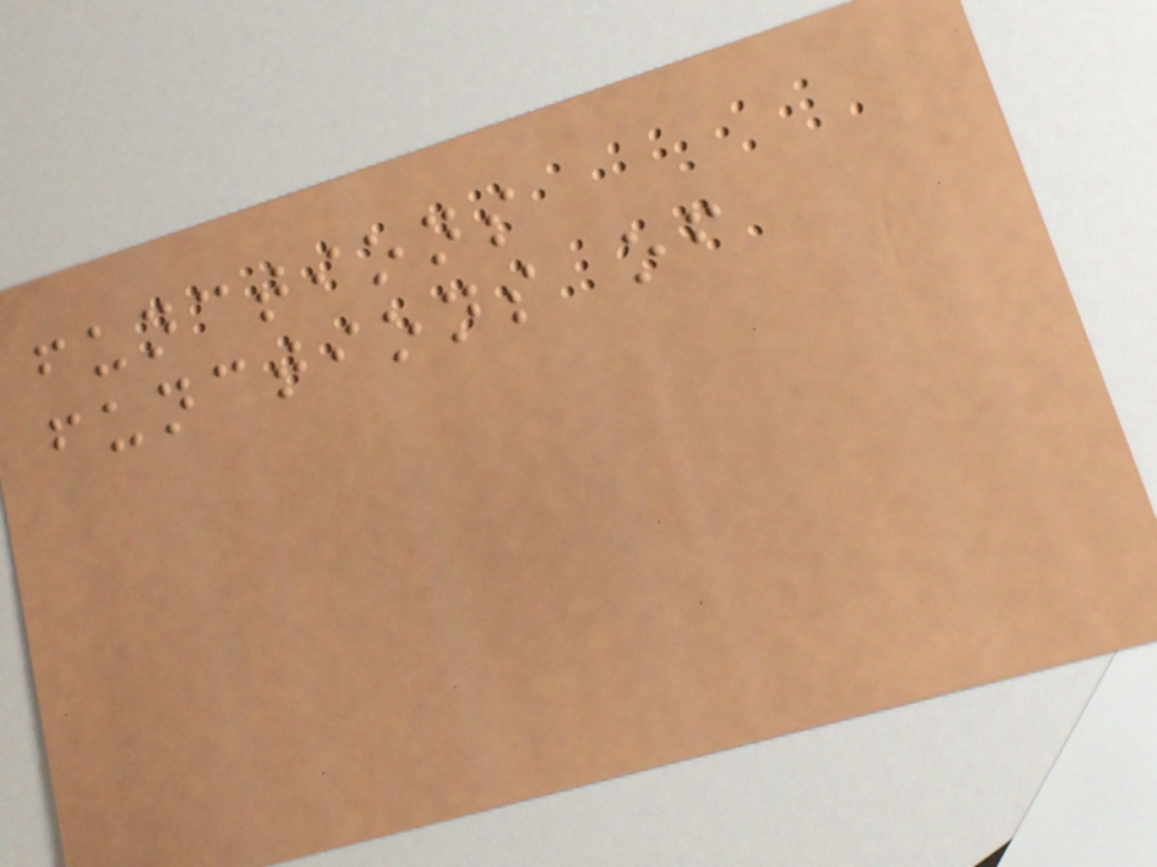functions
functions of
